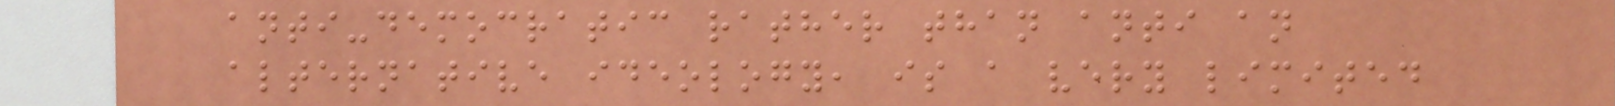anti-democratic rather than anti an
alternative ideology, is a very limited
